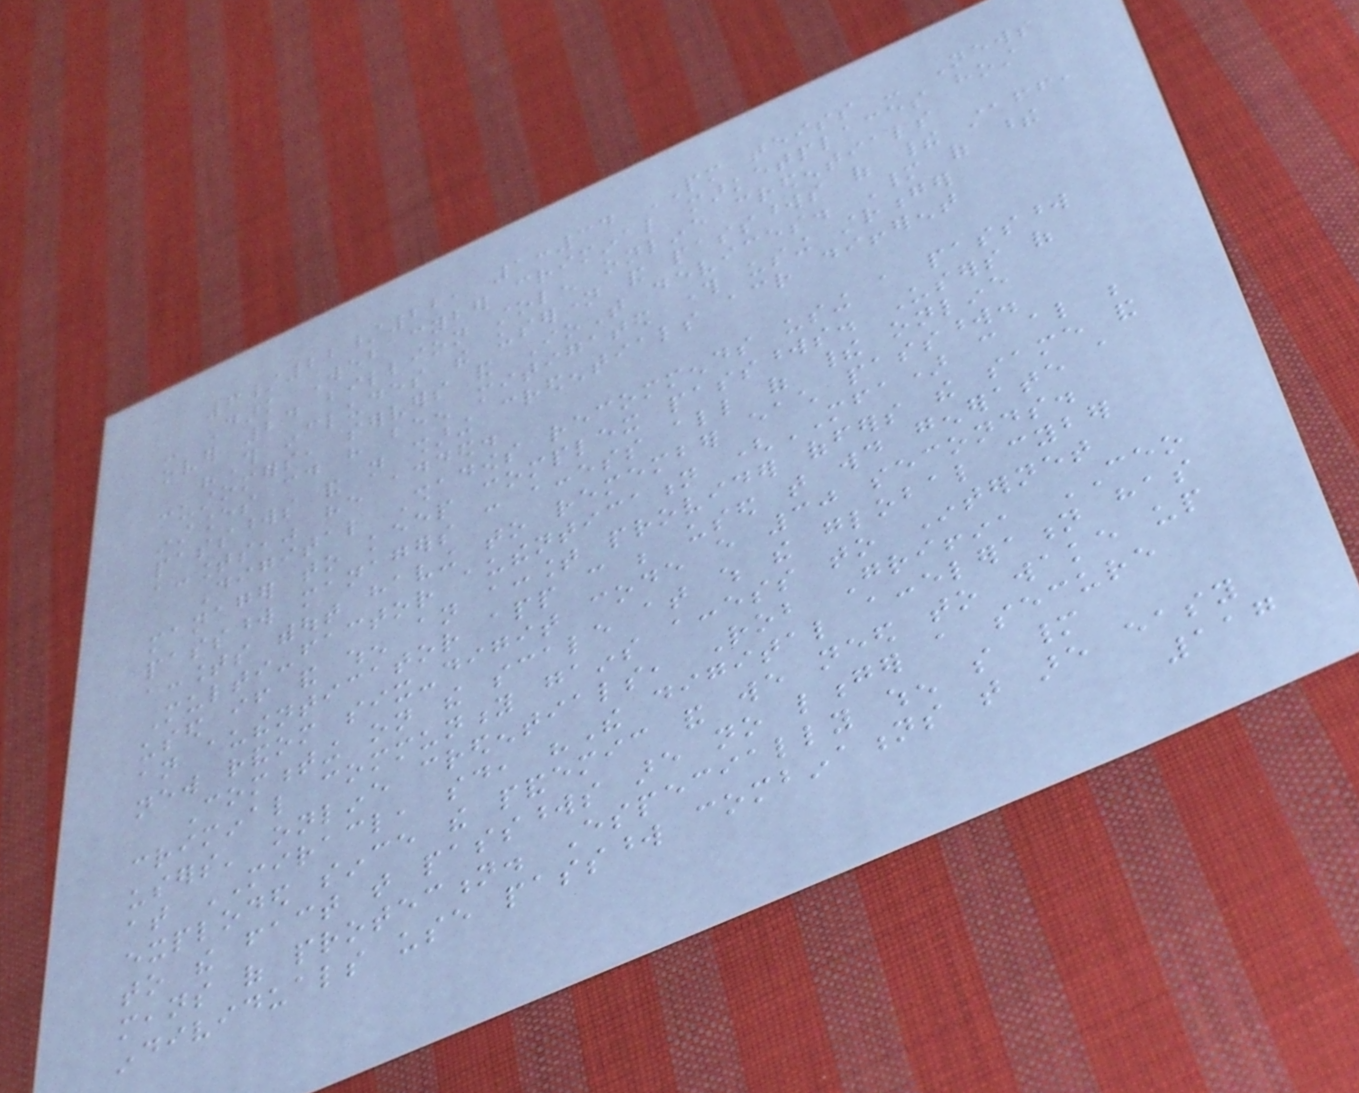6/22/22, 1:34 PM teiss - News
- Dark Web cyber criminal marketplaces host
over 24 billion stolen online credentials
"This includes the username and passwords of their staff,
customers, servers and IoT devices. Many of these
instances could have been mitigated through using stronger
passwords and not sharing credentials across different
accounts," he added.
Digital Shadows recommends using a password
manager to keep complex passwords. Users of
password managers can access all of their online
accounts without having to remember each password.
Multi-factor authentication (MFA) can also be
used if and when an account provider offers the same and
an authenticator app can be used that would generate a
new random six-digit code every 30 seconds.
Commenting on the scale at which the global cyber
criminal community gains access to Internet
users' online credentials, Rob Griffin, CEO
at MIRACL, said, "The digital acceleration has
exploded since the pandemic and we need to wake up
to the fact that passwords are no longer a secure
means of protection. Especially when so many
individuals use password combinations that are easy
117
